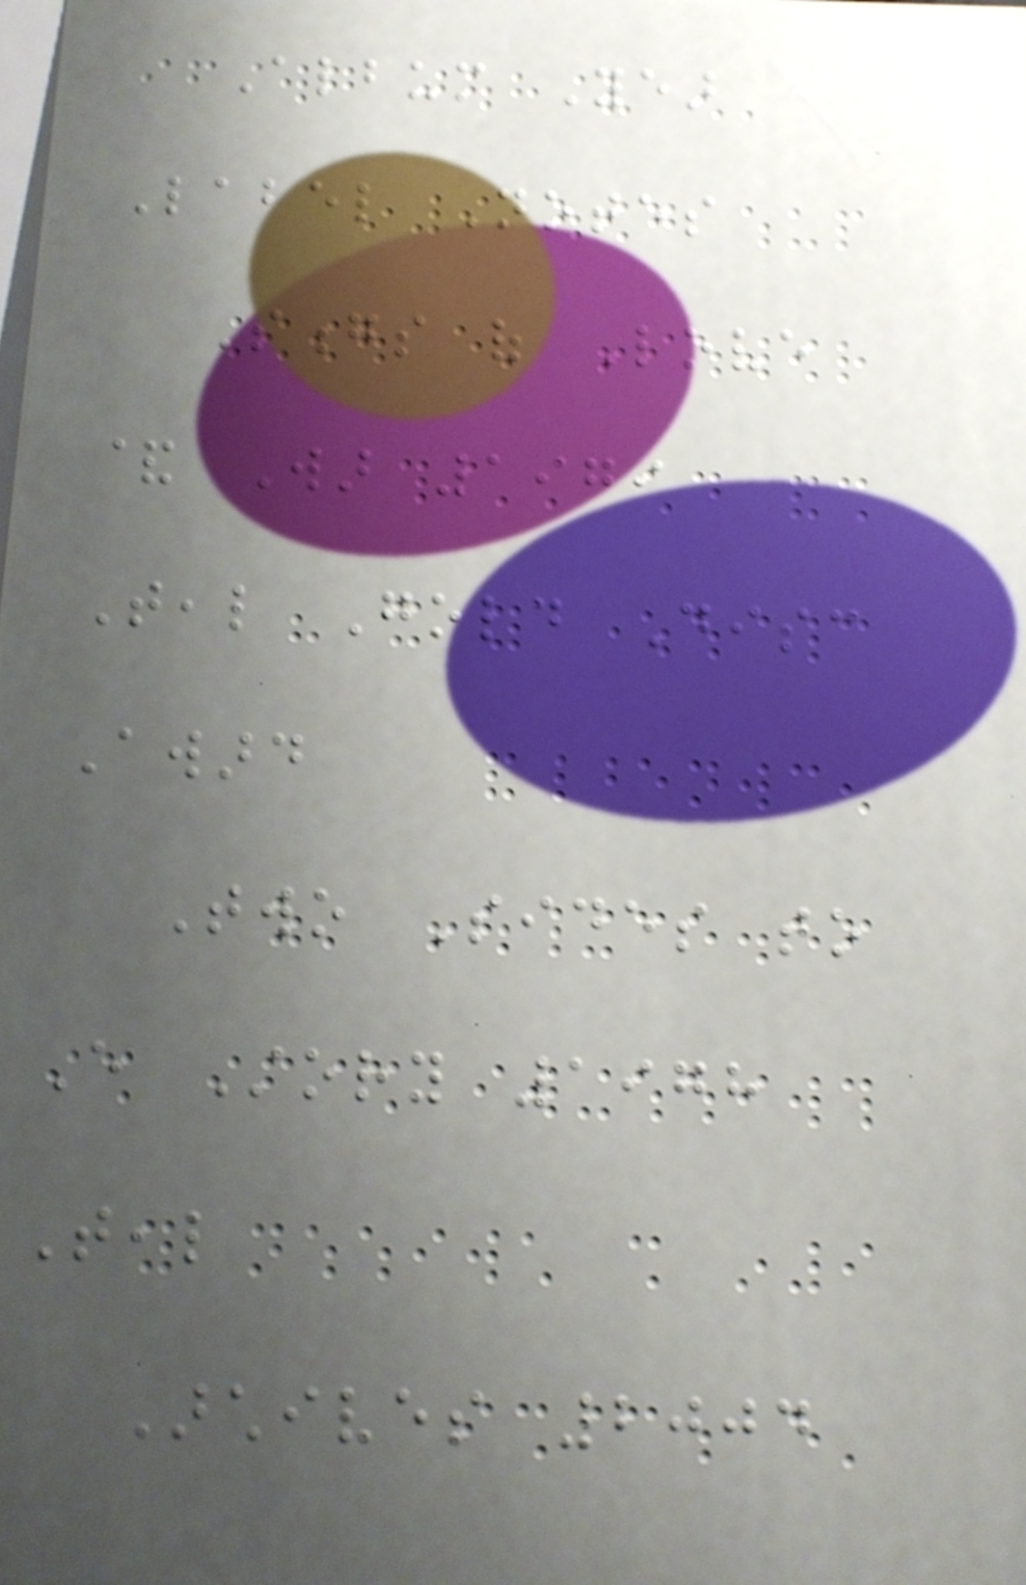Album Year
Label Notes
Songs of Love
& War 1979
Teal Gold Disc
Award
Two Sides to
Every Story 1978
Teal
Archives 2004
